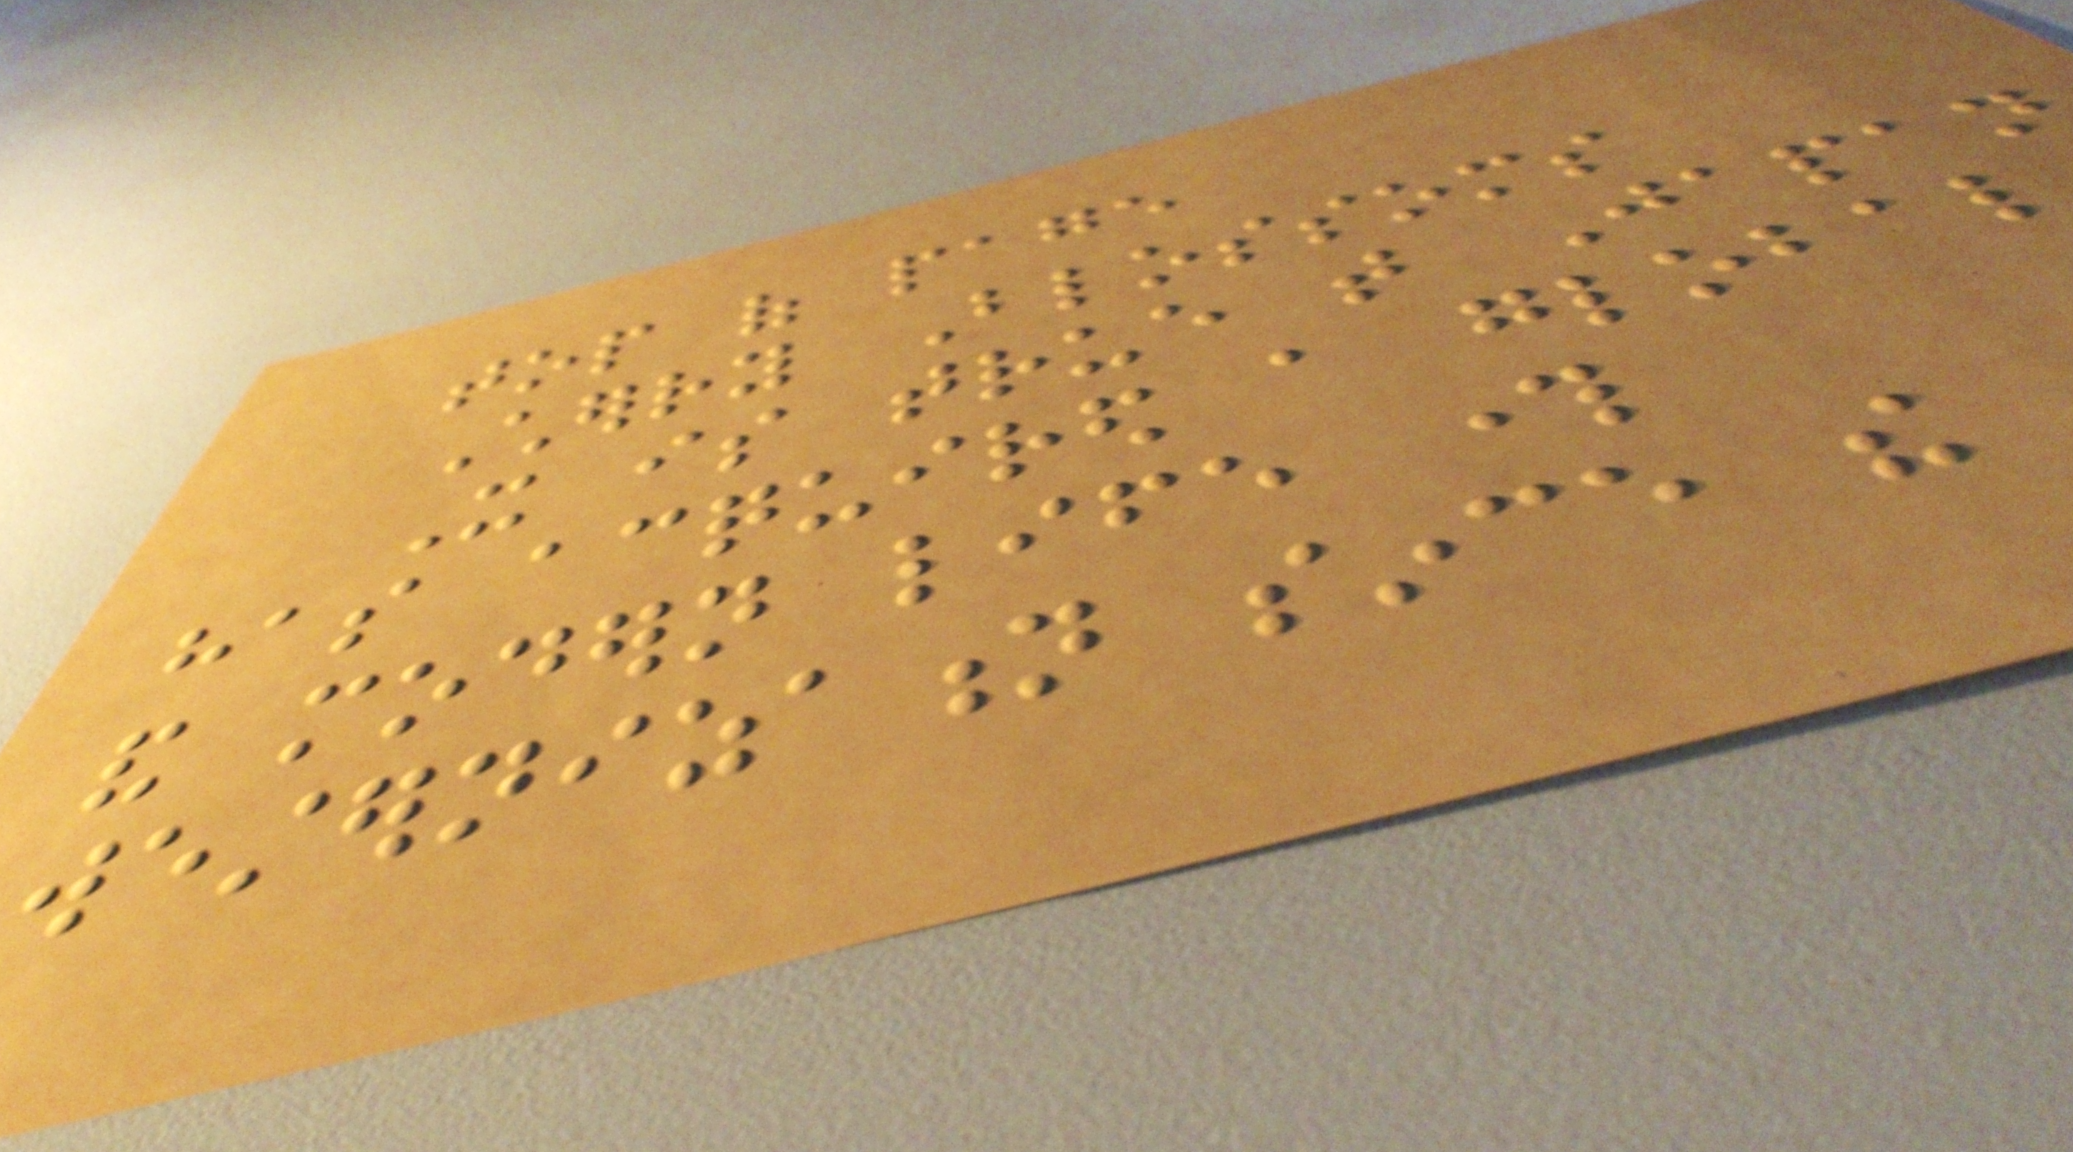top of page
Cherry Blossoms
It is true that Japan
has acquired a global
and modern life through
westernization since the
